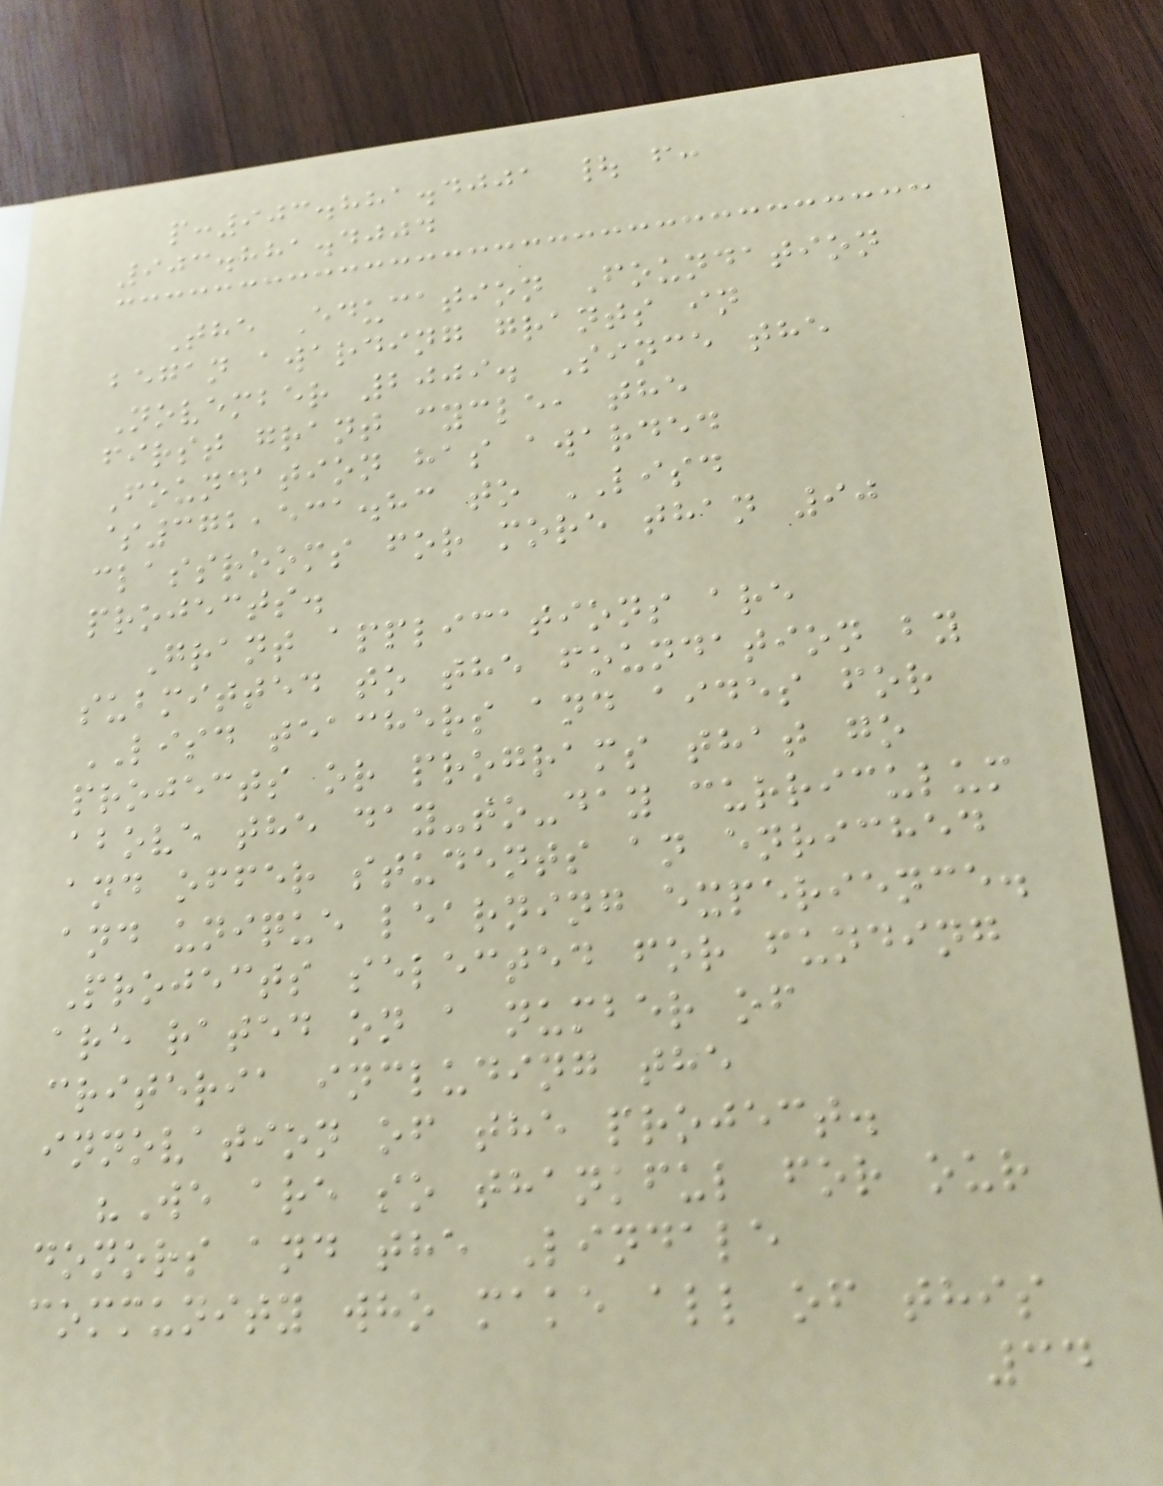p:903.881.4001 | f:
903.881.4004
The Education Foundation
began awarding grants in
November 2009. Since the
first grant cycle, the
Foundation has awarded
$372,531.83 to LISD
classrooms for more than 90
projects.
Grant applications are
submitted to the foundation by
LISD teachers and aides for
projects or programs that go
above the day-to-day curriculum
and offer students an enriched
and unique learning experience.
Projects selected for funding
are rated on a number of
criteria including the
innovation of the project.
"We are so thankful for our
donors and the Lindale
community who make all of this
34
